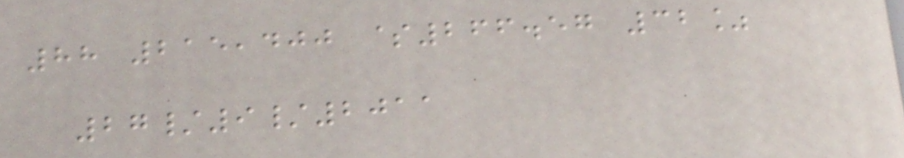88 215,400 $266.57 32%
27/9/2011
